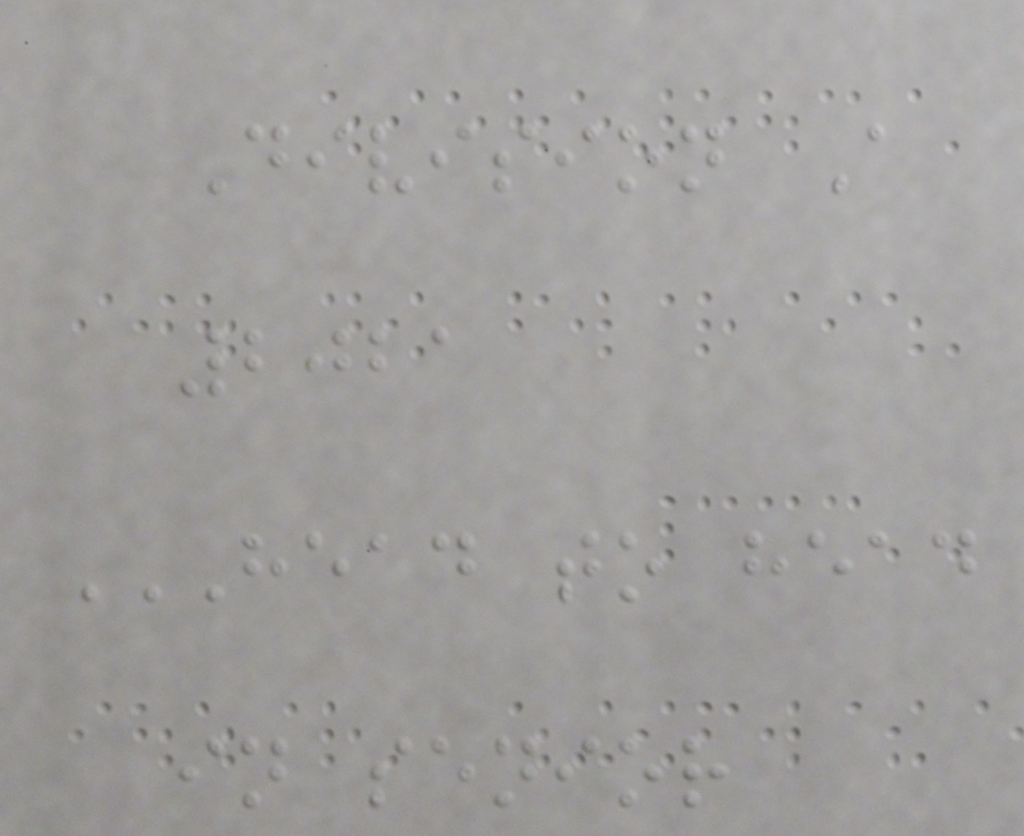Division A
2021
HEAD TO HEAD
IN SENIOR
